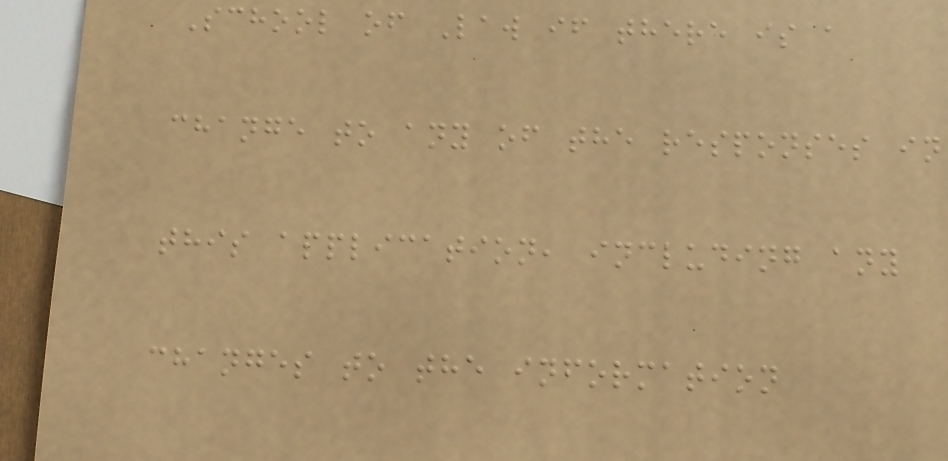School of Law if there is a
change to any of the responses in
this application, including any
changes to the information
